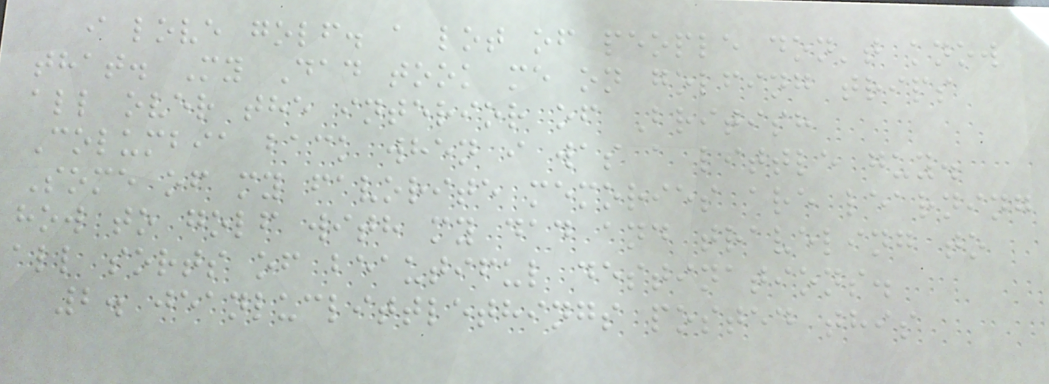i love golf. a lot of people don't know
that. My Dad took me on golfing trips
all over the interior of British
Columbia back when i was a little guy.
Some of my favorite memories are learning
how to golf with my dad and traveling to
all sorts of beautiful destinations.
2. jeanluclittlethings posted this
